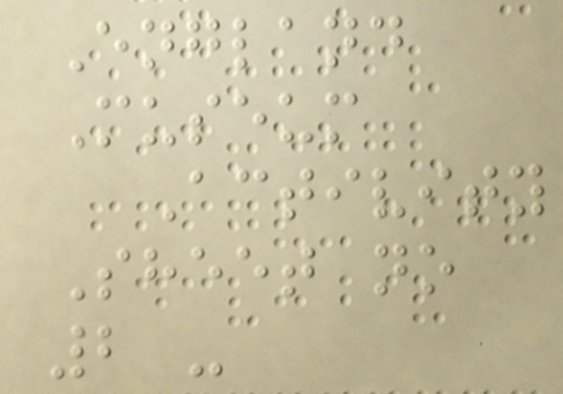England
Museum
Activity
Sheet no
2 -
